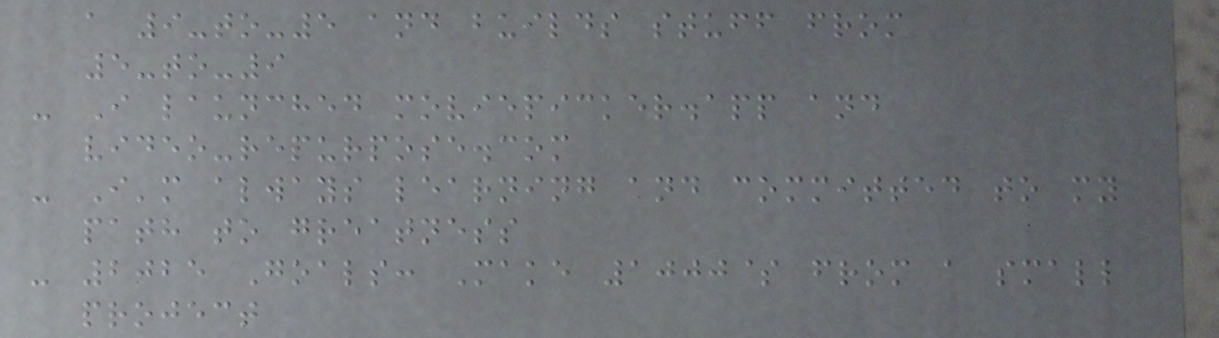a 9-to-5 and builds stuff from
5-to-9
- I launched moviepicker.app and
video-repurpose.com
- I'm always learning and committed to my
path to greatness
- 2025 Goals: Make 1000$ from a small
project
